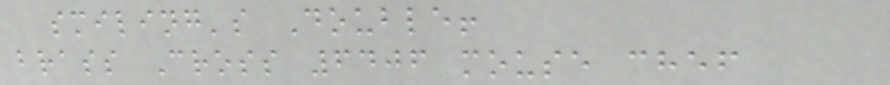smiling's Double!
brass Cross 6406 mouse chef
